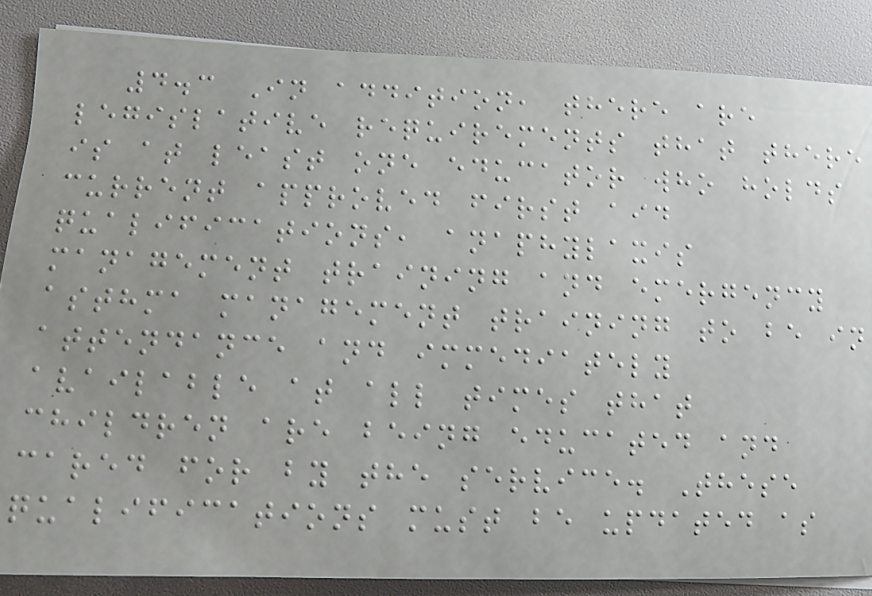4.3 In addition, there are
legislative requirements that there
is at least one educator who holds
current approved first aid
qualifications, anaphylaxis
management training and emergency
asthma management training to be in
attendance and immediately
available at all times that
children are being educated and
cared for by the service. These
qualifications must be updated as
